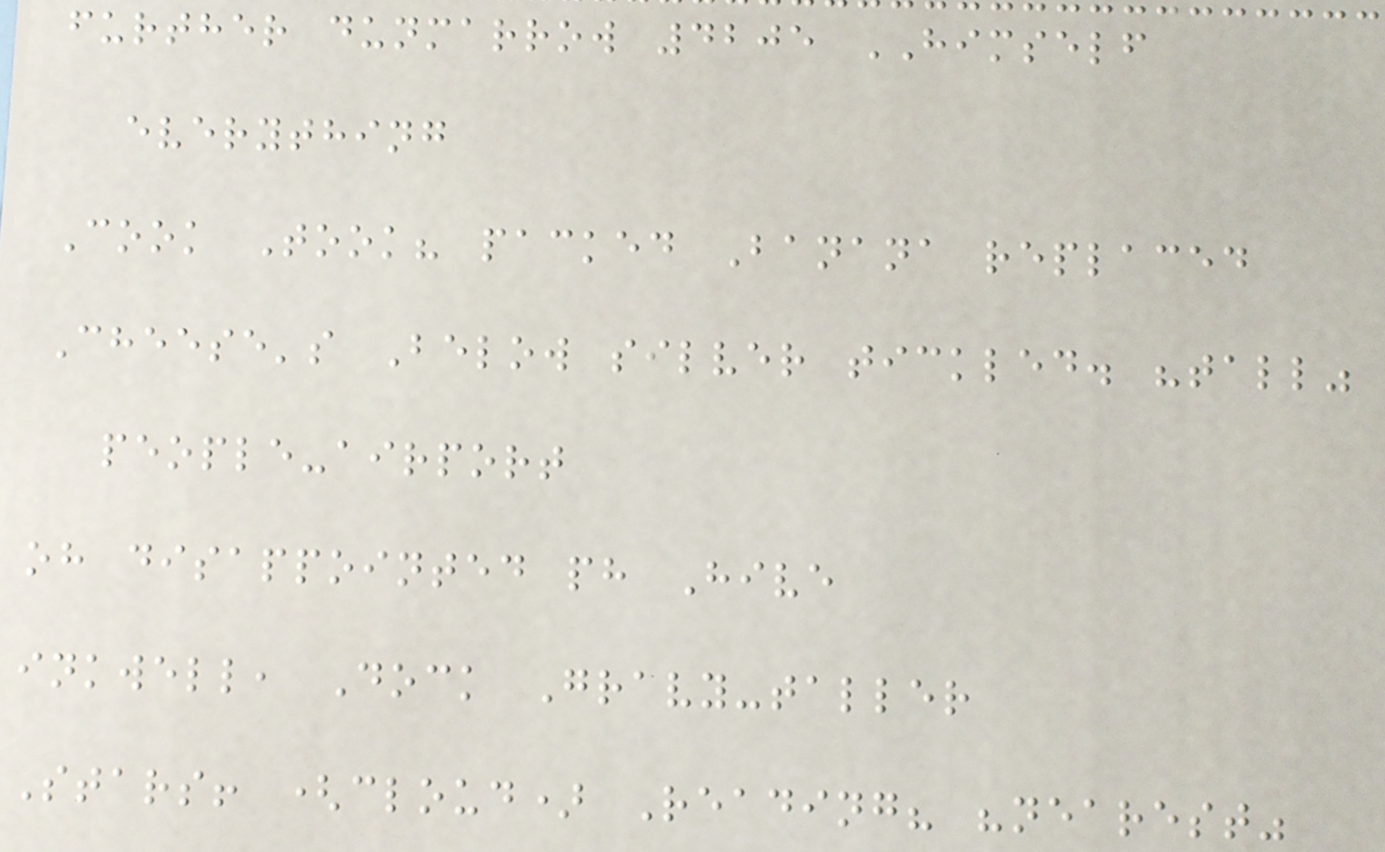further dunmarrow 4205 HIMSELF
everything
Cook Took? packed Banana replaced
Cheese's Below silver tickled. "tall"
people-airport
oh disappointed ph Hive
inkwell, Dock Gravy-taller
Stars! (cloud) Reading? "nearest"
